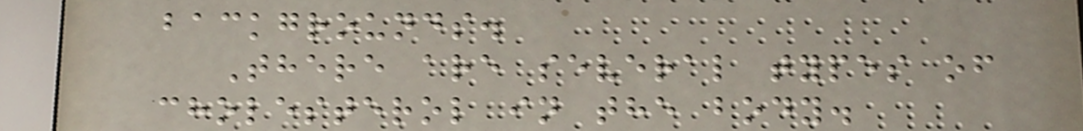backgrounds.
There are several types of
cholesterol in the body.
